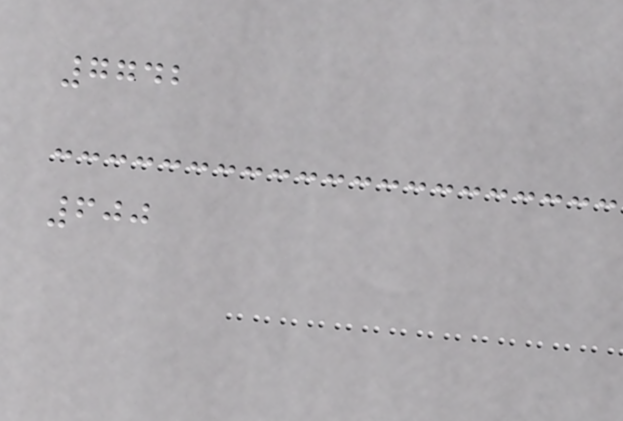7742
600
